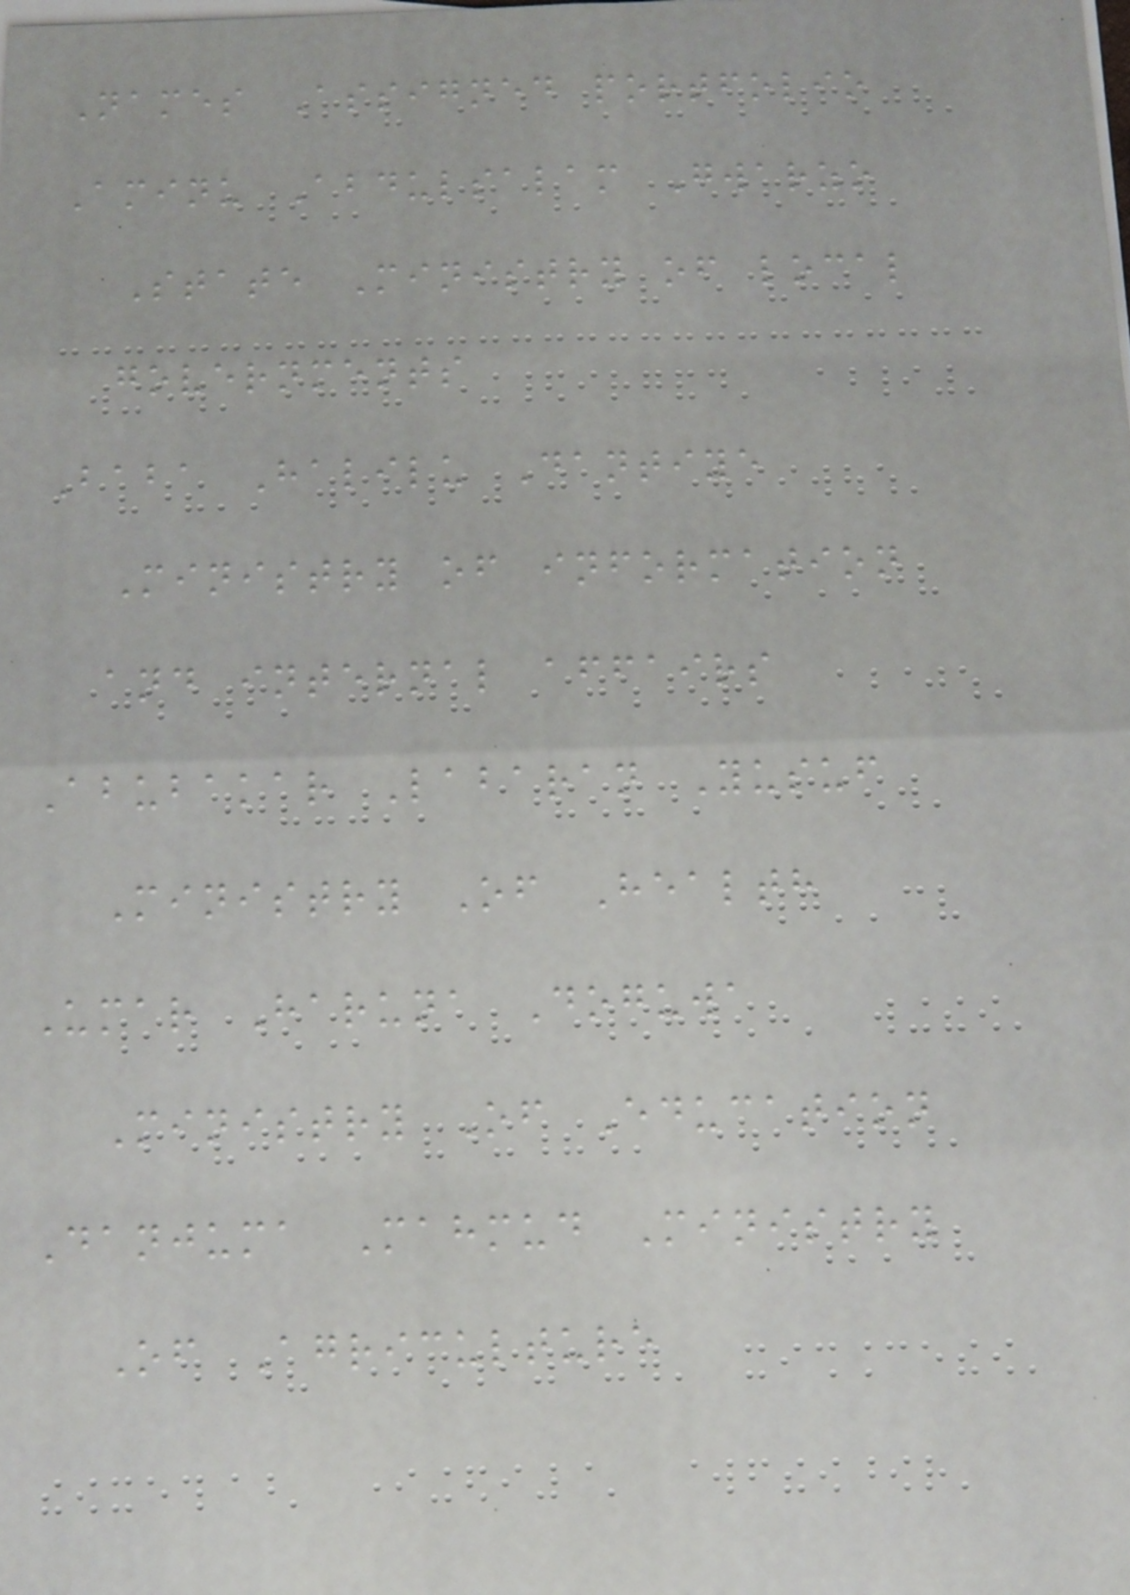Names Assigned portfolio
Aminu Abdulsalam Gwarzo
State Ministry of local
governments
Baba Halilu Dantiye
Ministry of information
and internal affairs
Abubakar Labaran Yusuf
Ministry Of Health
Umar Haruna Doguwa
Ministry Of Education
Danjuma Mahmud Ministry
Of Agriculture
